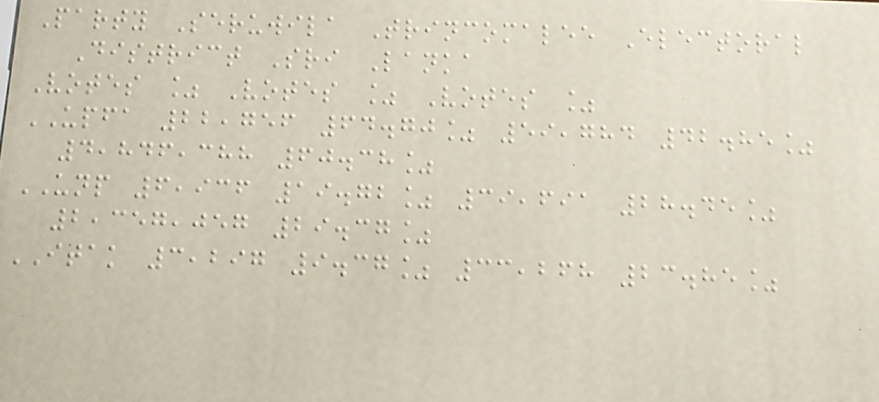Party Seruwila Trincomalee Electoral
District Sri Lanka
Votes % Votes % Votes %
UPFA 22,756 64.70% 59,784 42.85%
4,846,388 60.38%
UNP 6,936 19.72% 39,691 28.45%
2,357,057 29.37%
ITAK 3,297 9.37% 33,268 23.85%
